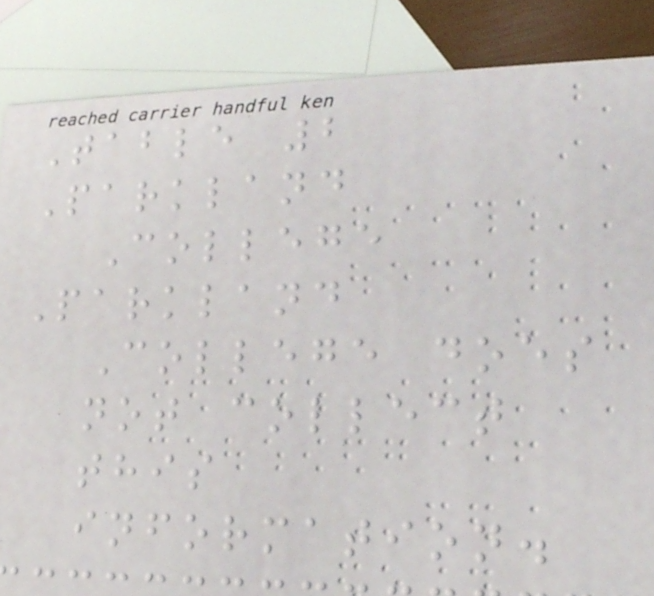Table 2
Parkland
College
Parkland
College does
not collect
this
information.
